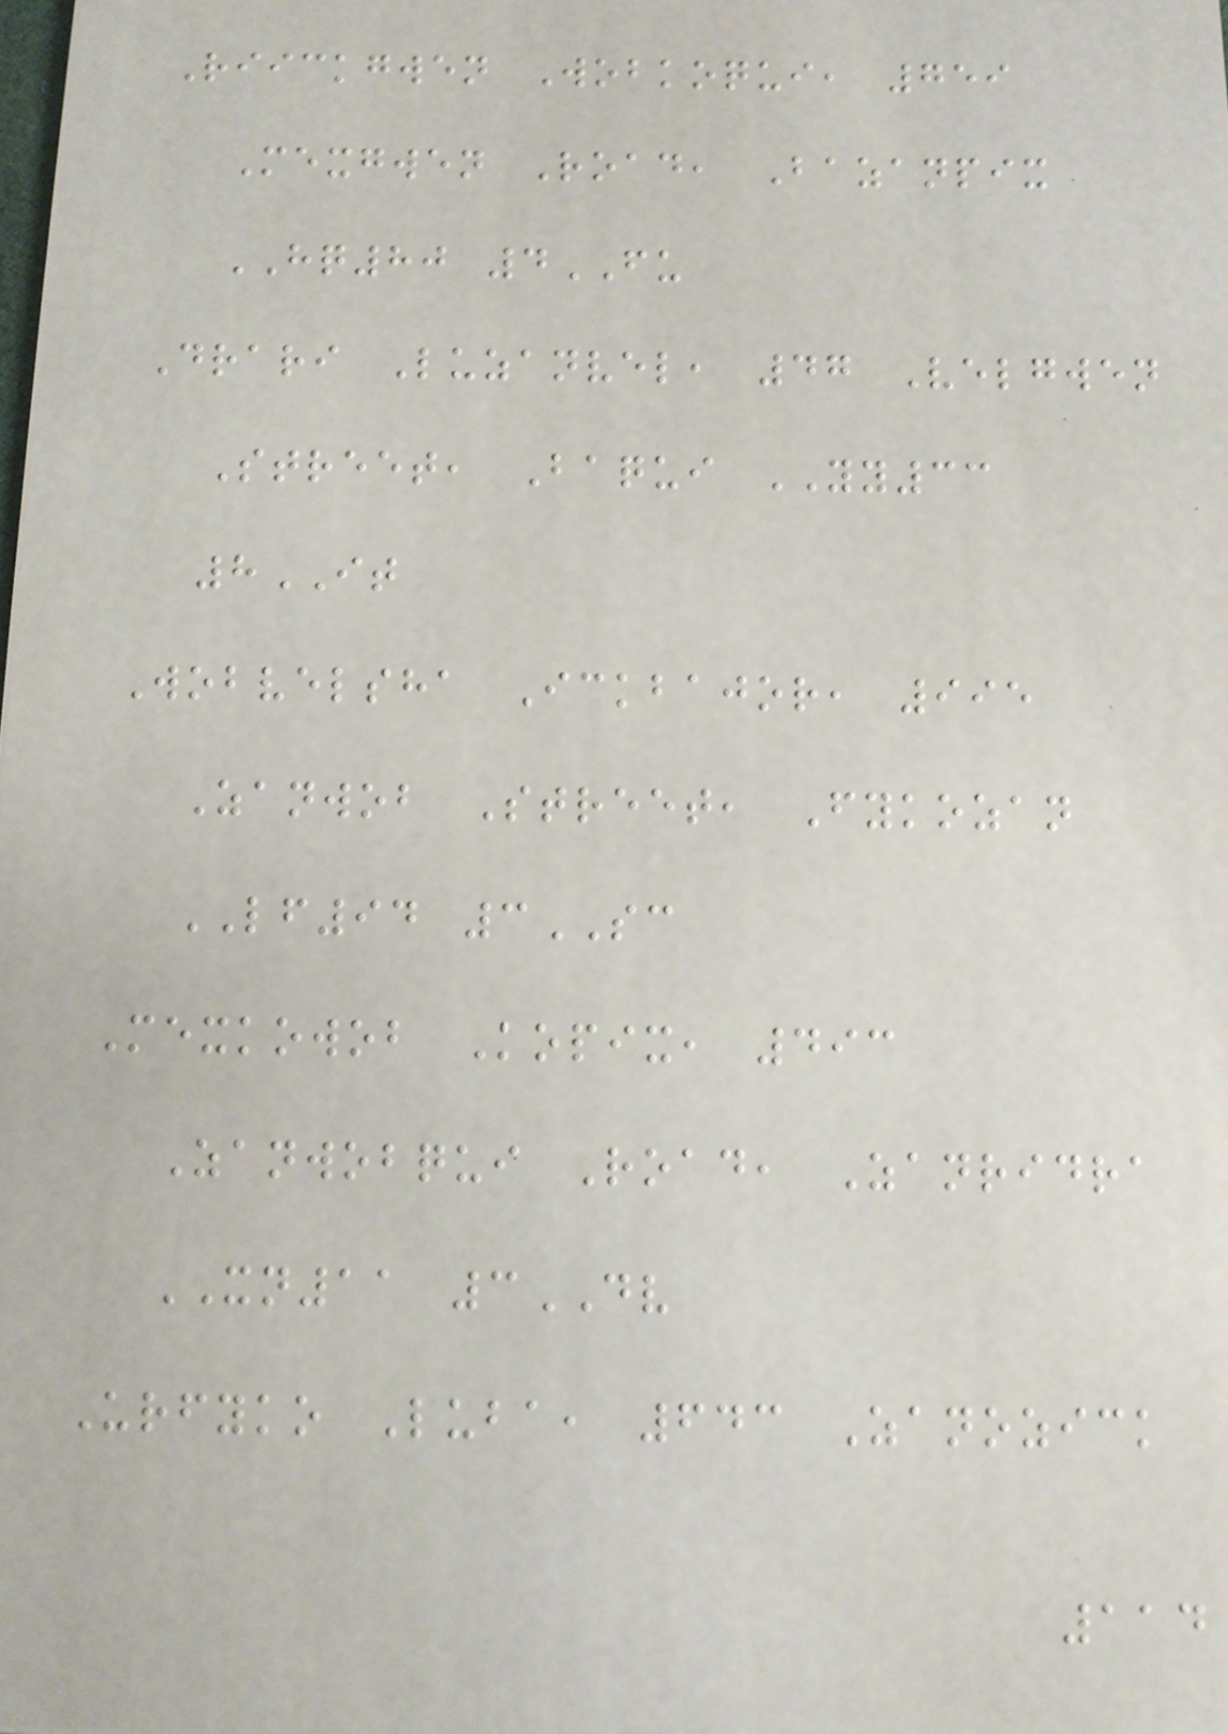Riickgwen Wobkoqui, 759
Mexgwen Road, Bazanpix
HQ80 4FU
Drari Luzanvel, 47 Velgwen
Street, Baqui YY33
8IT
Wobvelsha Ickbajor, 995
Zanwob Street, Fykozan
LF94 3SC
Mexkowob Kopix, 493
Zanwobqui Road, Zanridra
XN11 3DV
Urfyko Luba, 643 Zanozick
114
